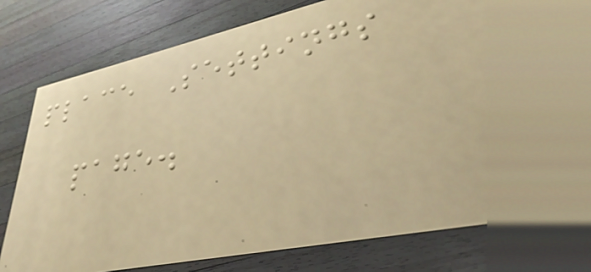place Settings
page.
